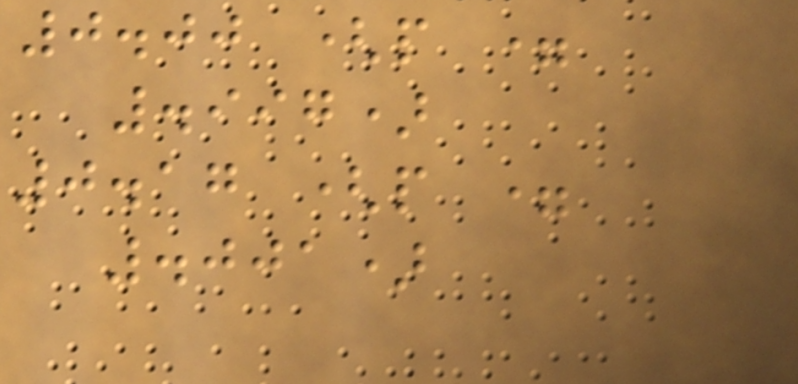0.00 (p =
.997)
0.17 (p =
.001)
